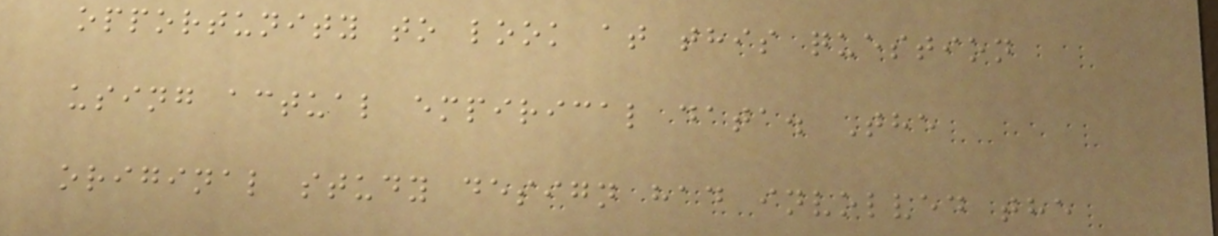opportunity to look at this question
using actual empirical data. The
original study design had involved the
